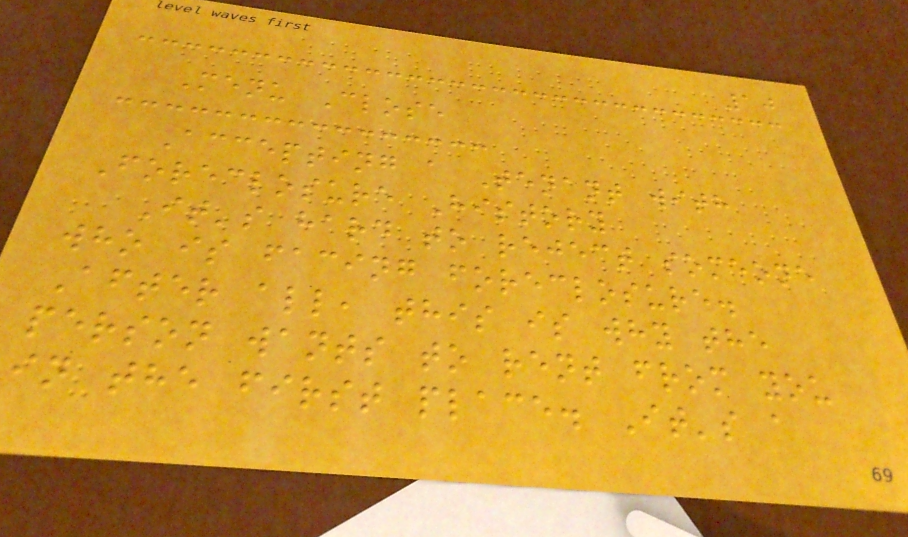10
Menu Close
Accepting a Tenant with
Foreclosure History
It's hard to reject someone
who is facing foreclosure.
After all, this is why the
person wants to rent from you
in the first place. It's a
